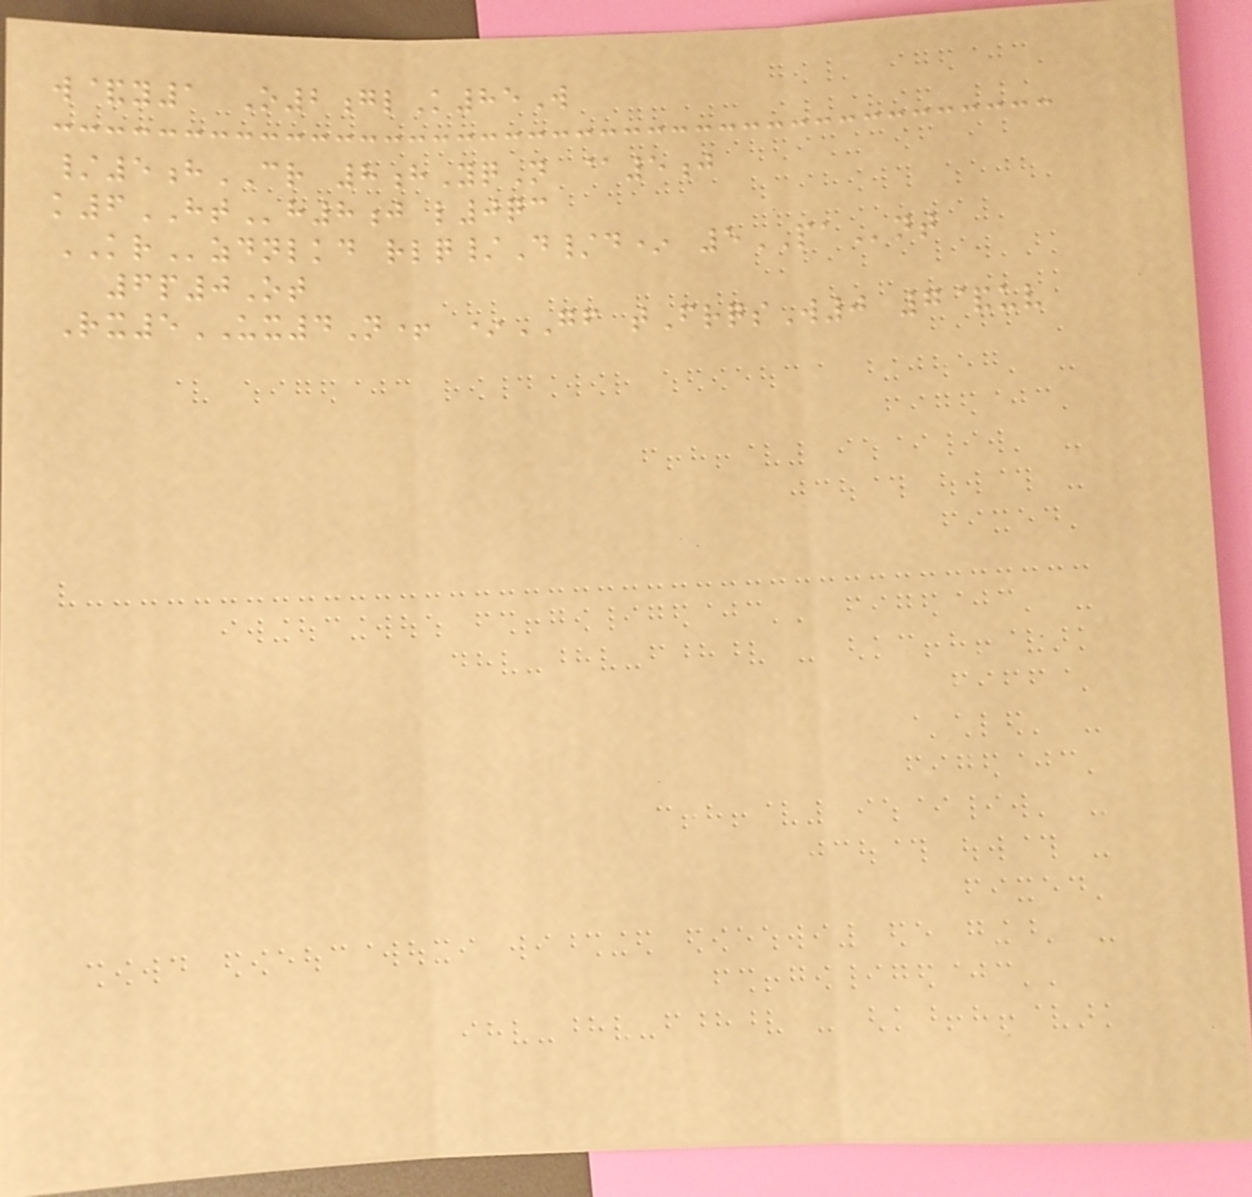w&y1 O2glK85W
/5hCR 8hYqN @5j
k6HTh8j l0qc
KRzdnlkd rlq/D/d* 5PAnt
6p0Ot
Rx5UX4N+ *GF tFrqsW0 7&uv
